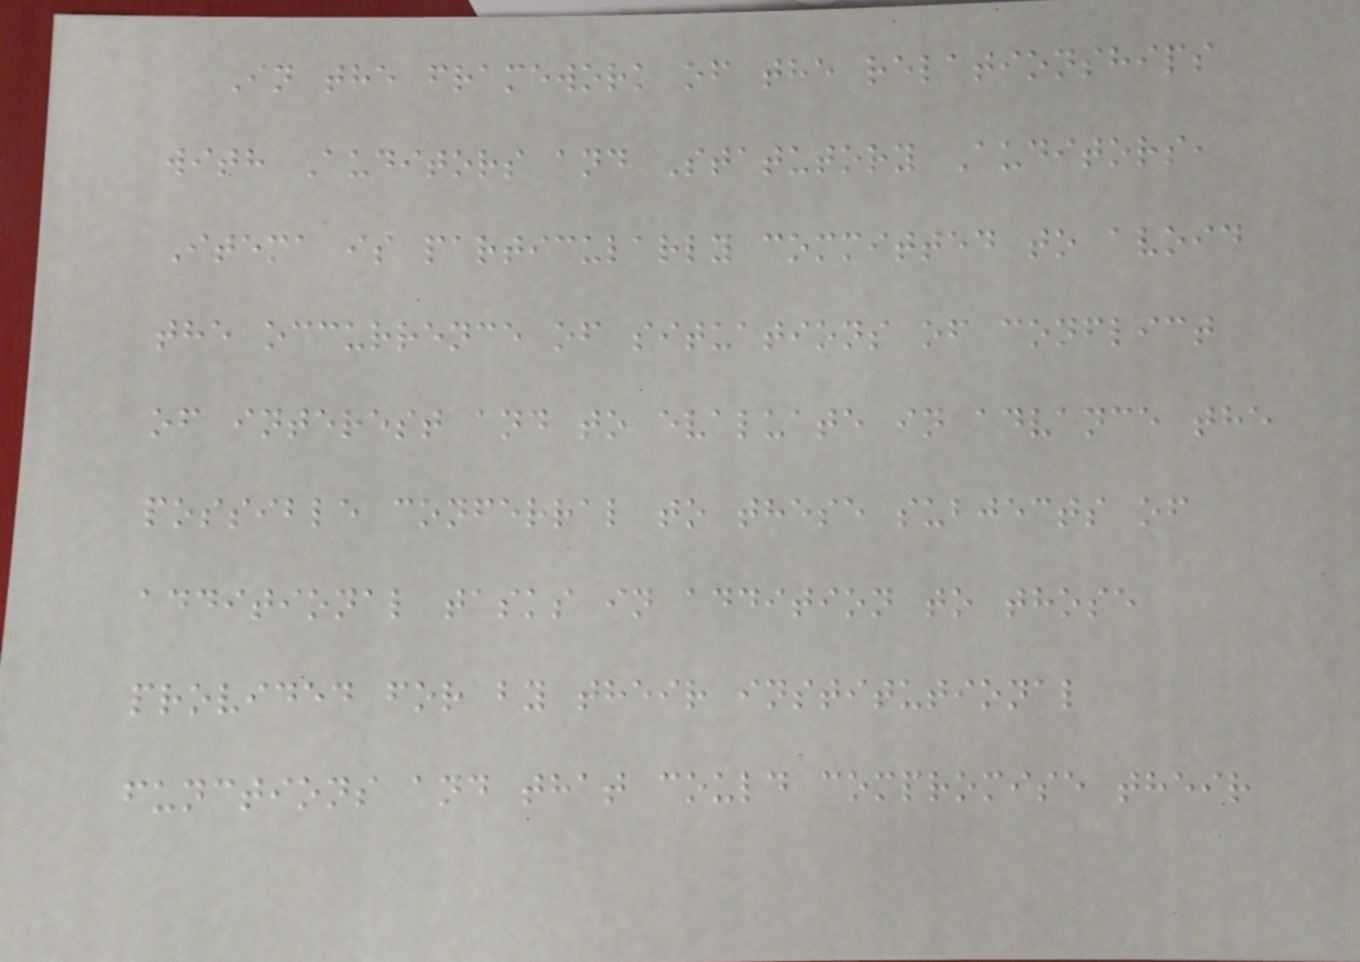In the framework of the relationships
with Auditors and Statutory Auditors,
Itema is particularly committed to avoid
the occurrence of situations of conflict
of interest and to evaluate in advance the
possible conferral to these subjects of
additional tasks in addition to those
provided for by their institutional
functions and that could compromise their
